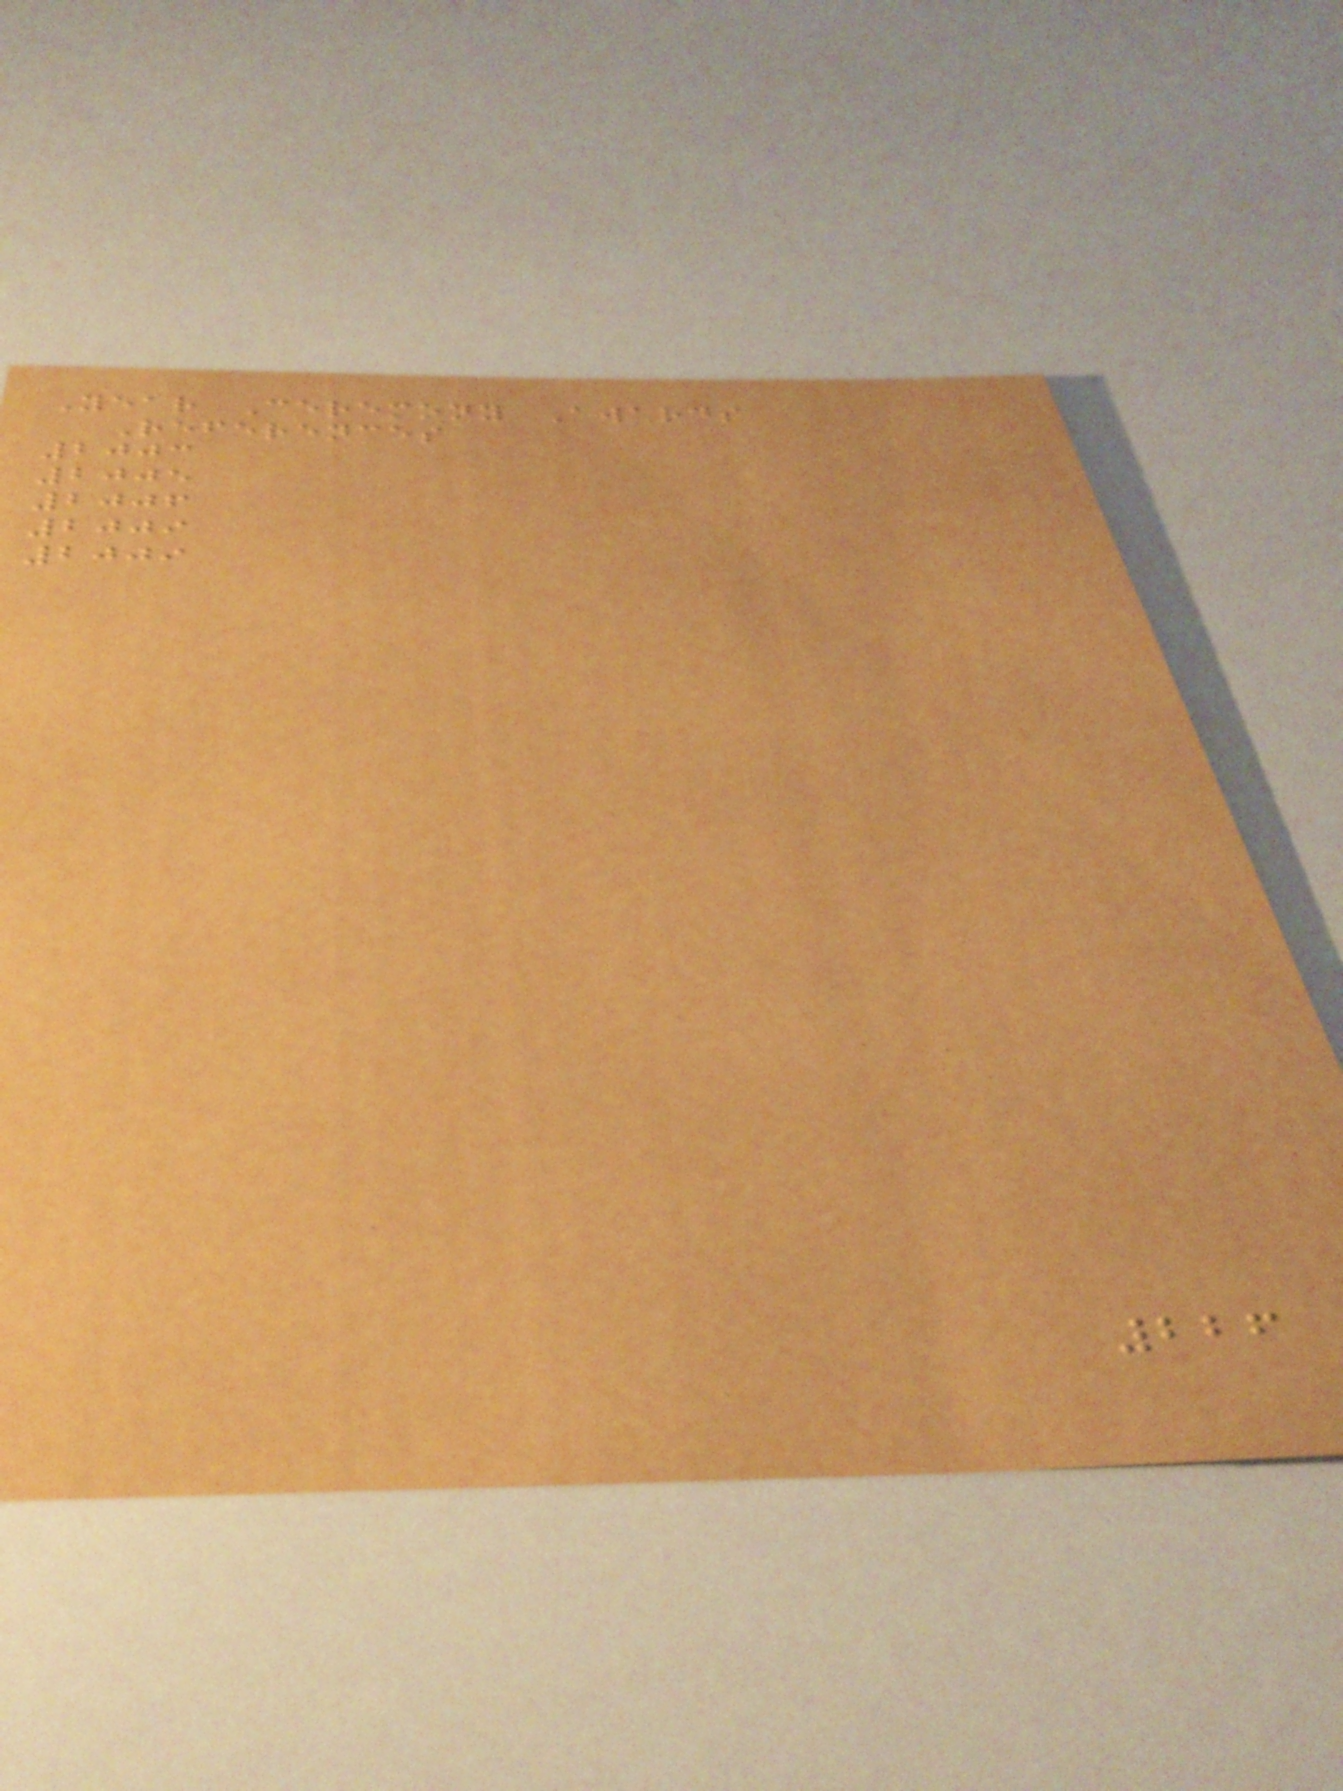Year Ceremony Awards
References
2003
2005
2006
2009
2009
226
